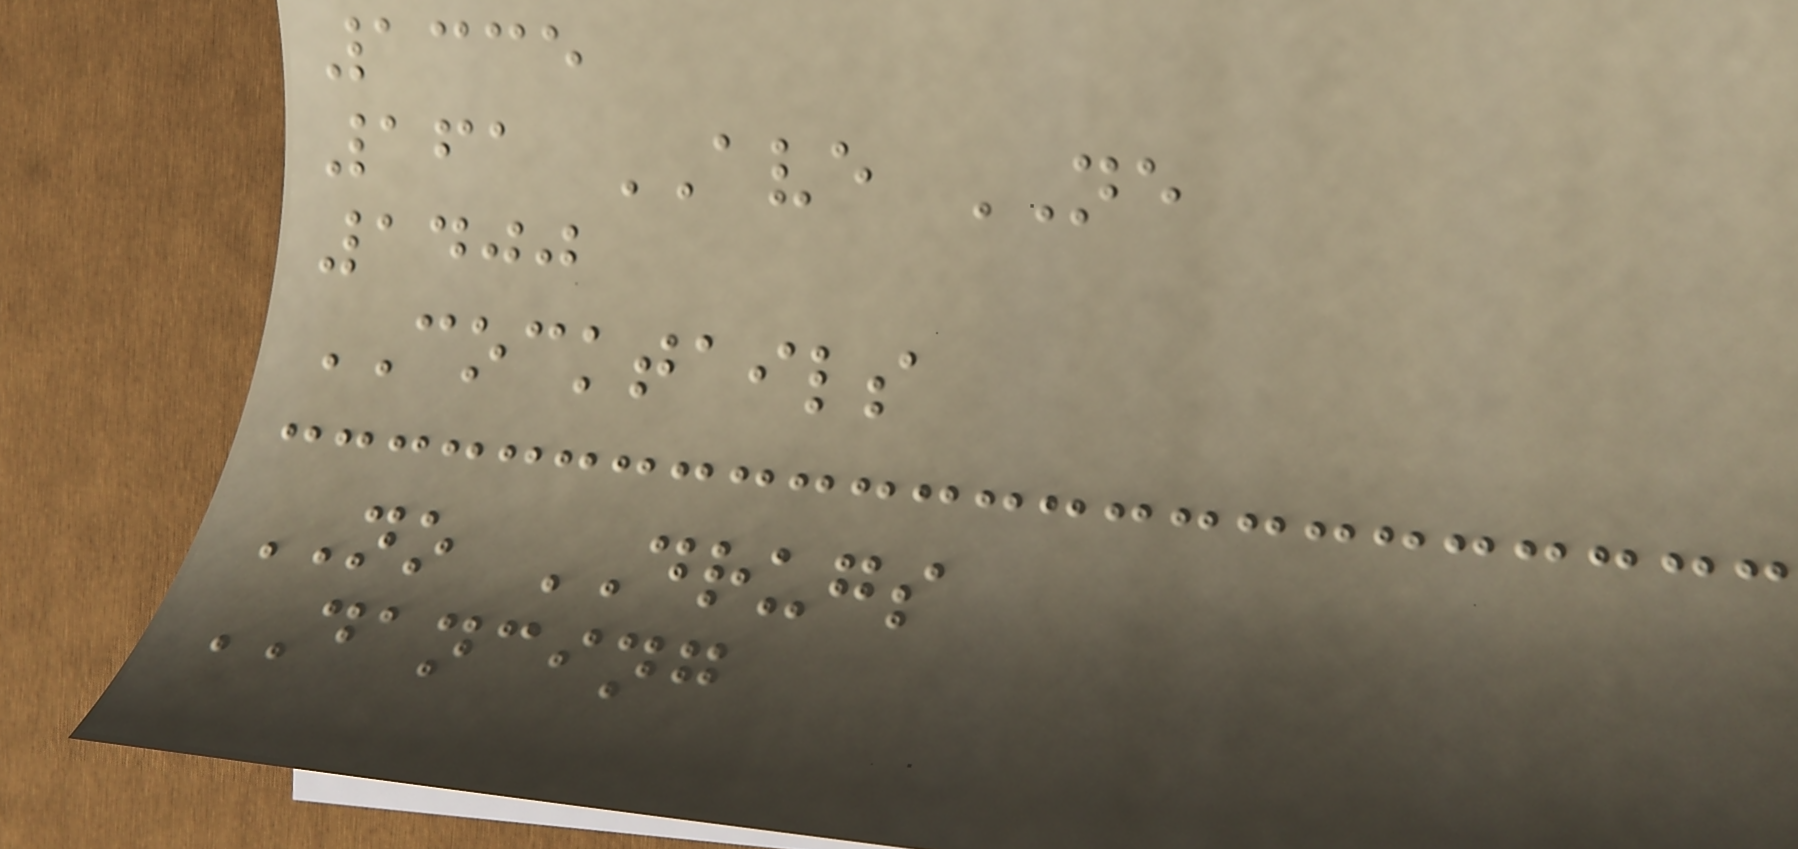1335
161 AVE NE
1400
COCKTAILS
NO DRUGS
DANCING
